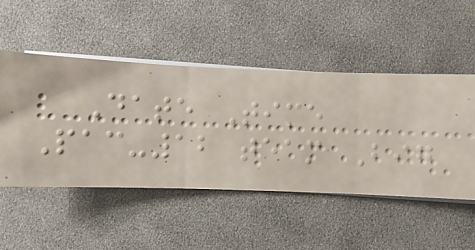Date Time
Pac-12 team Big
